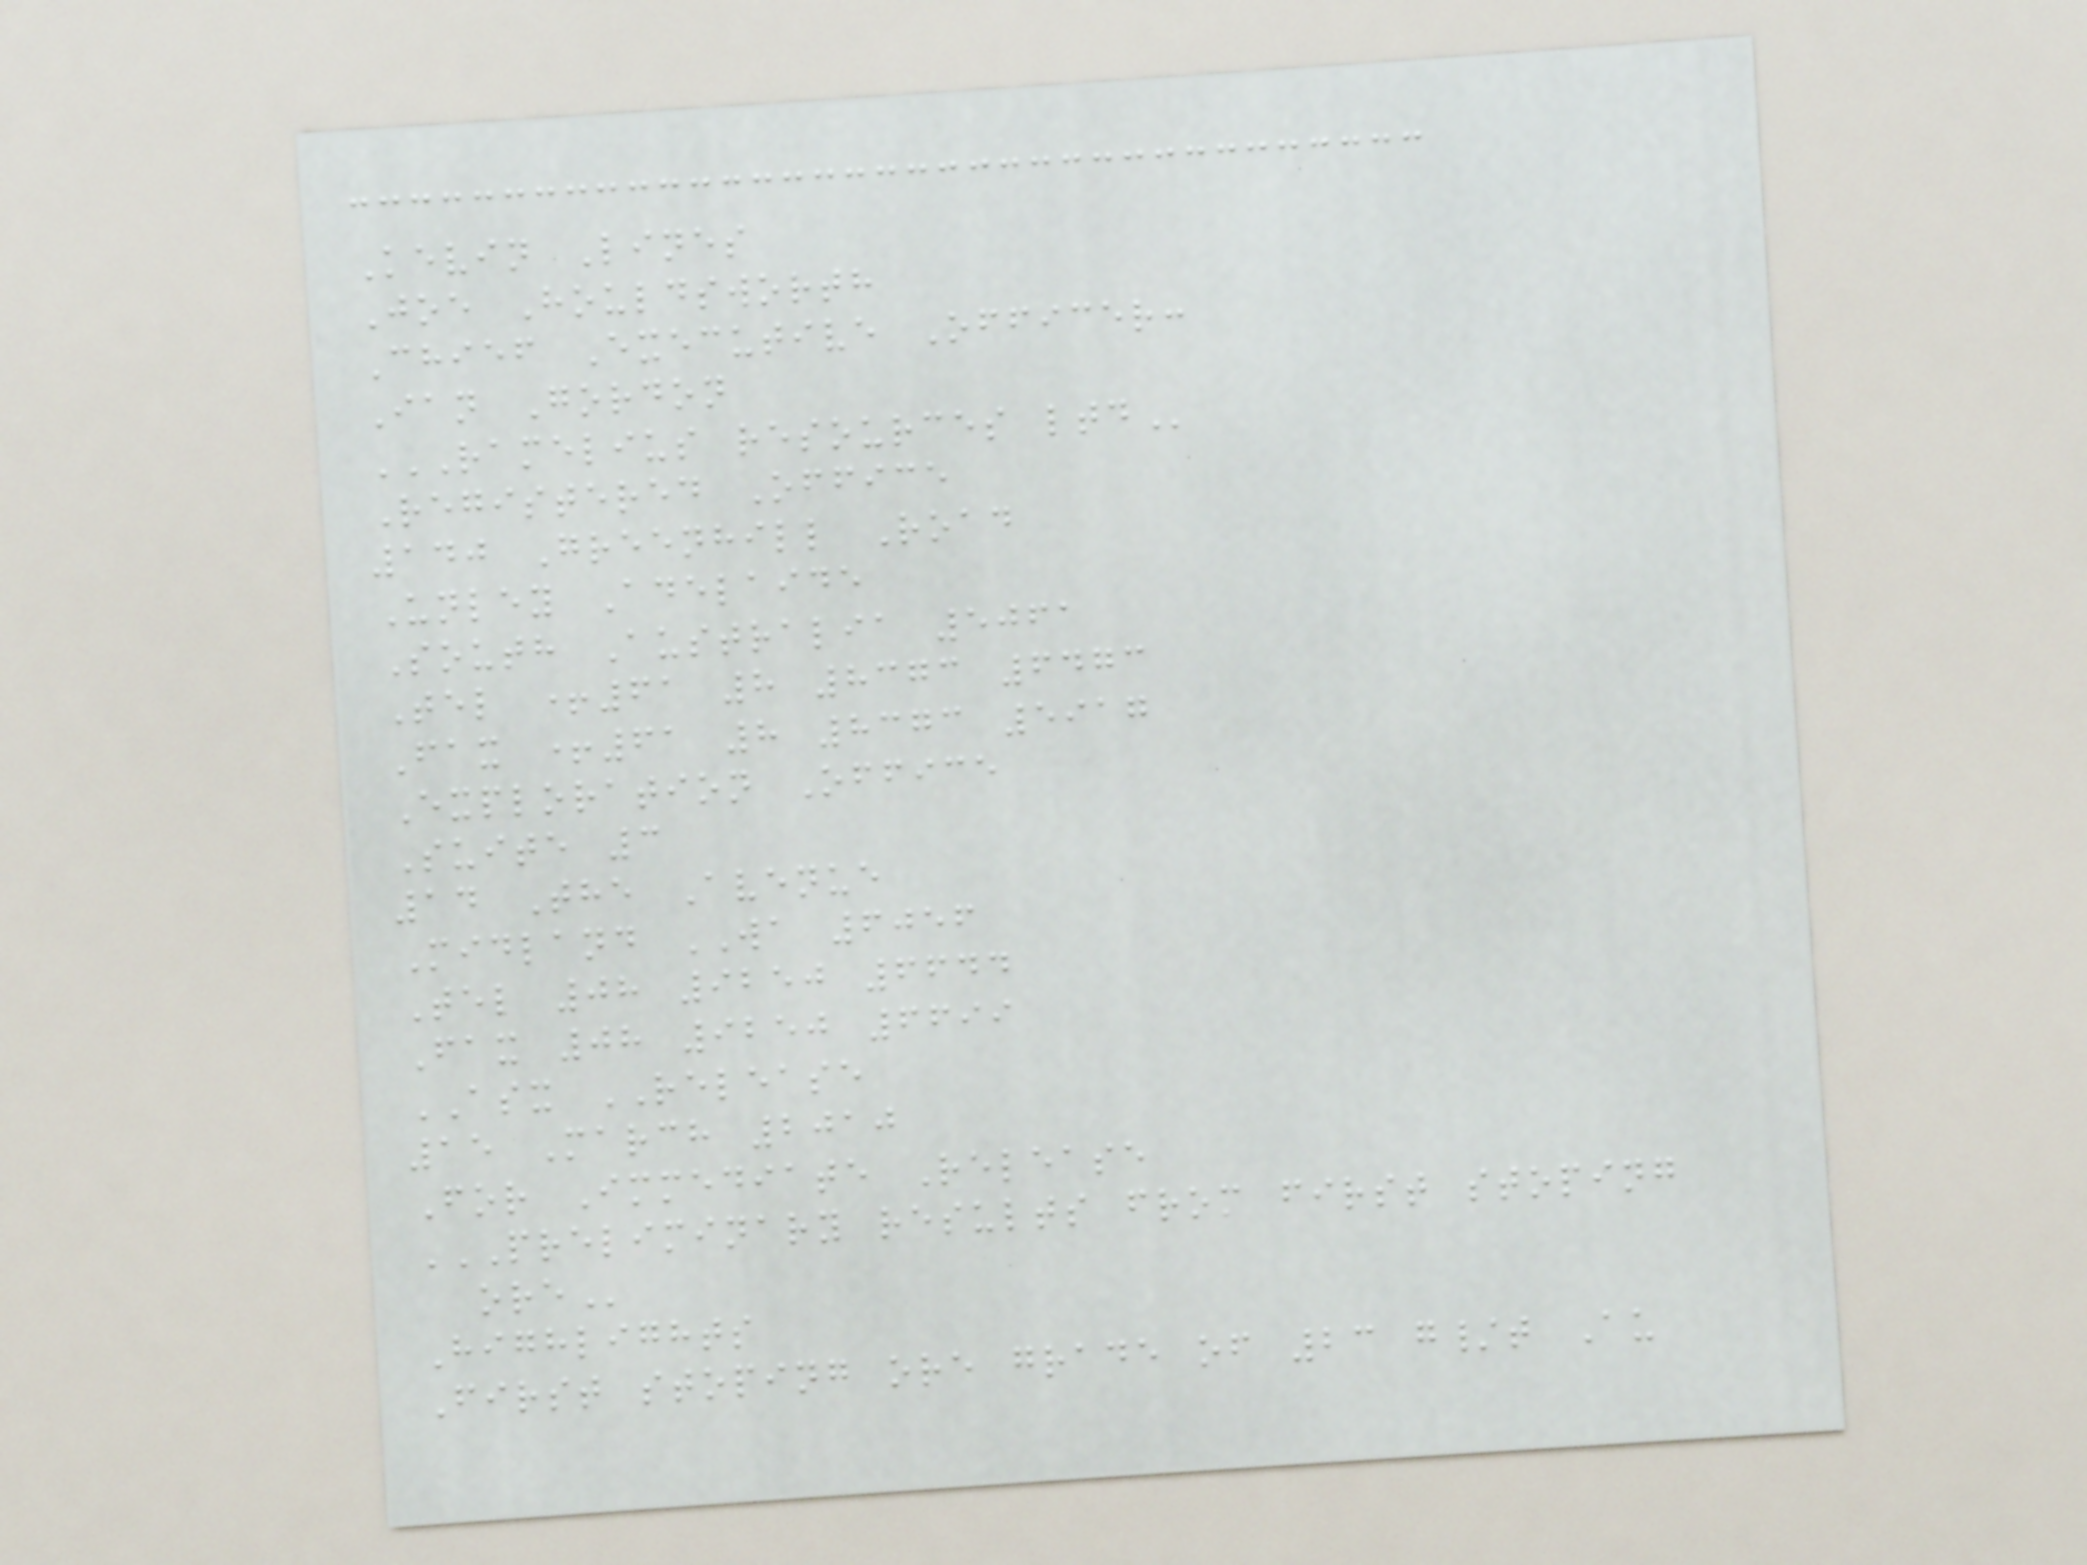Kevin Lines
Joe Houldsworth
Chief Executive Officer:
Ian Gordon
RAMELIUS RESOURCES LTD
Registered Office
140 Greenhill Road
Unley Adelaide
South Australia 5061
Tel +61 8 8373 6473
Fax +61 8 8373 5917
Exploration Office
Suite 3
14 The Avenue
Midland WA 6056
Tel 08 9250 6644
Fax 08 9250 6699
ASX RELEASE
15 March 2010
For Immediate Release
PRELIMINARY RESULTS FROM FIRST STOPING
ORE
Highlights
First stoping ore grade of 23 g/t Au
